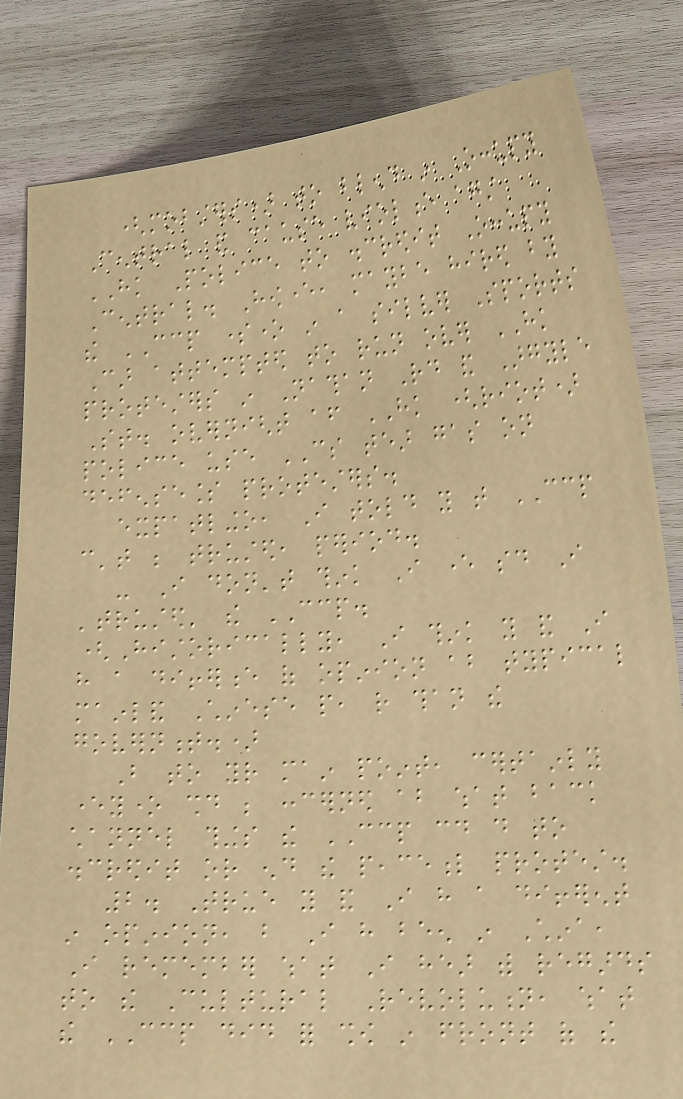(mobsters) to blend in Occupy
Central and cause violence against
HK Police to discredit Occupy
Central. However, maybe hired by
the CCP someone in a silver Sports
Car attempted to run over HK
protesters in Nathan Rd and Argyle
St. overnight after HK (riot)
police use CS tear gas on
defenseless protesters.
expatlingo, I told you that CCP
can't be trusted, period.
- I don't think I ever said I
'trusted' the CCP.
(Historically, I think you and I
have a difference of opinion about typical
mainland Chinese people, rather than the
government.)
But to your main point, certainly
everyone should be concerned about what back
channel things the CCP could do to
discredit or end the peaceful protest.
2. True you and I have a different
in opinion, but I have been in China,
I remember what I hear with regards
to the Cultural Revolution, what
the CCP did for show in front of the
